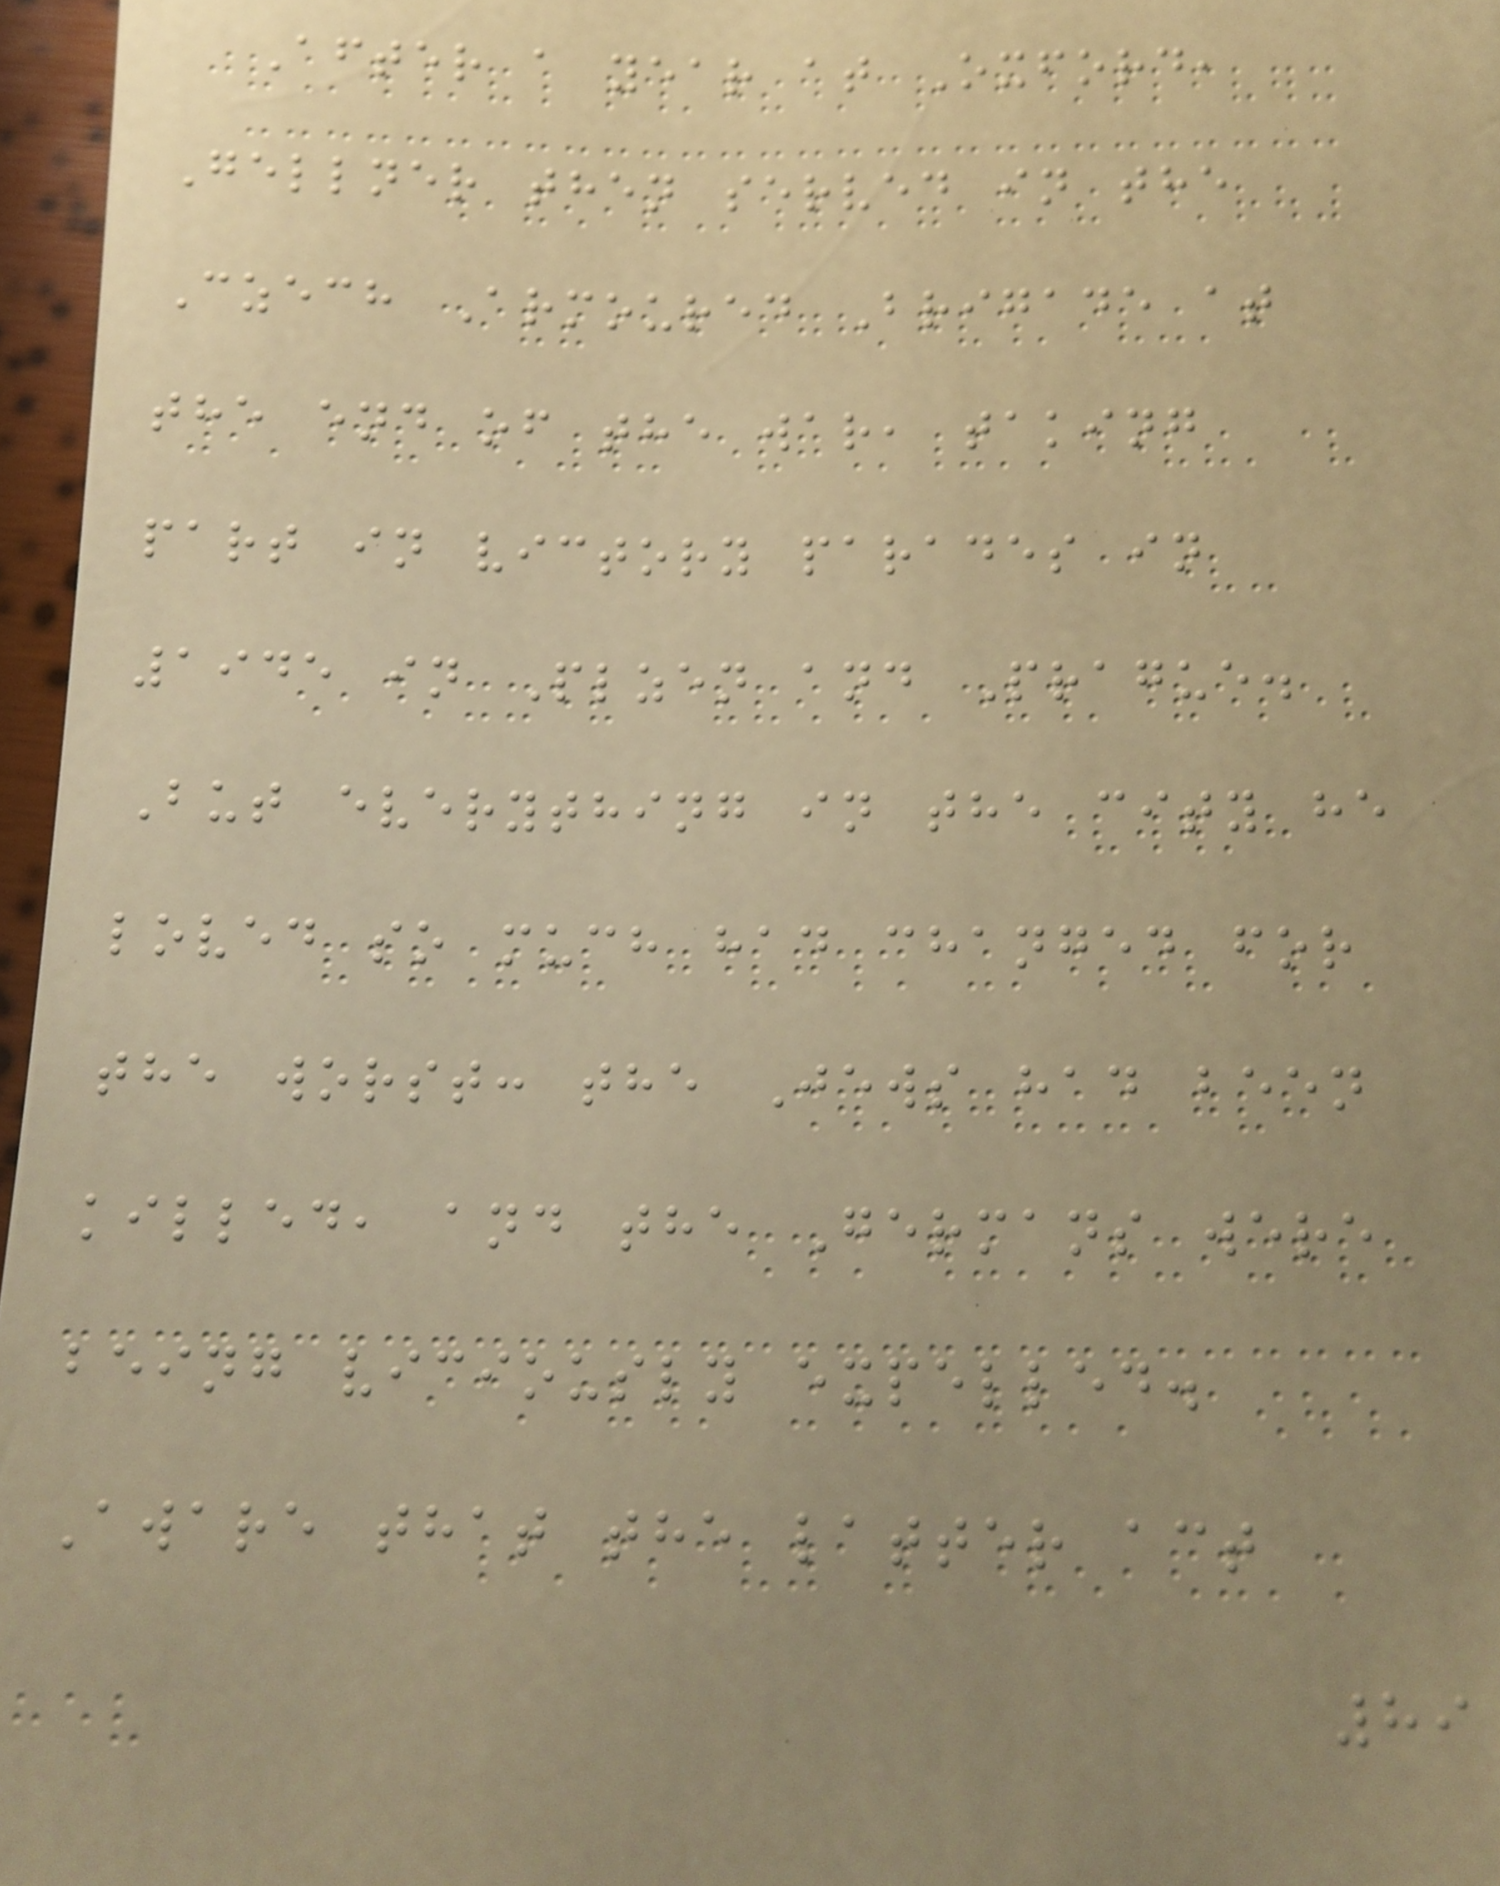After a year at Oxford,
Gellner then served in the
Czech Armoured Brigade at
the end of the war, taking
part in victory parades in
1945 in Plzen and Prague.
But everything in the city he
loved so much had changed for
the worst: the Jews had been
killed, and the Germans were
being viciously expelled.
Aware that the latter act
89
